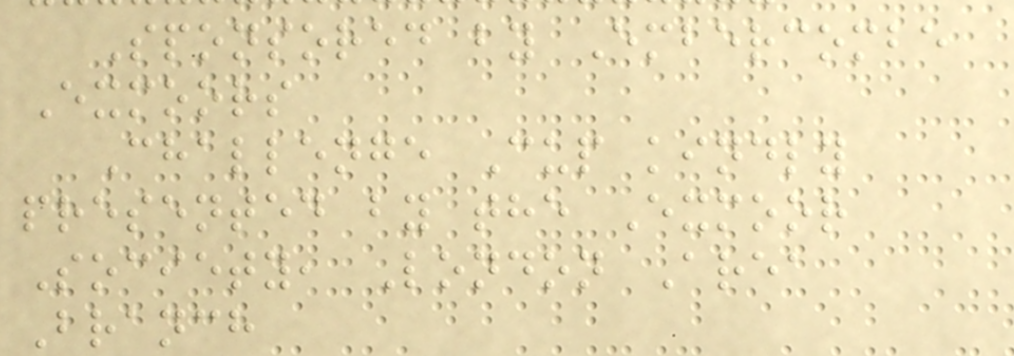Sponsored by Embercombe
Exmoors
Challenge Cup kindly
presented by the Exmoor
Society, London Area
Branch
